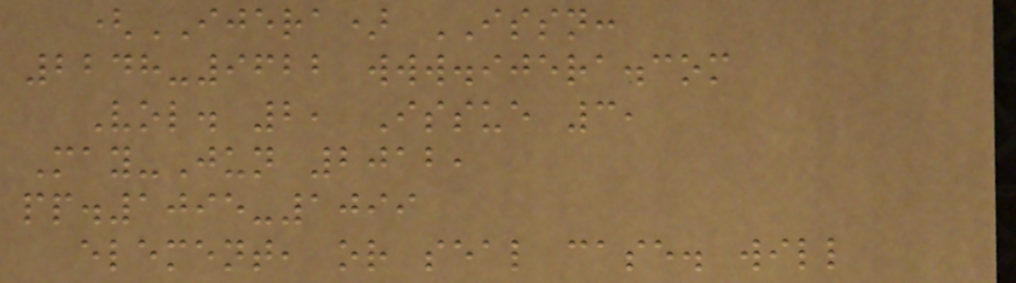(IJERA) ISSN:
2248-9622 www.ijera.com
Vol. 2, Issue 3,
May-Jun 2012,
pp.1095-1099
element, or seal case. will
